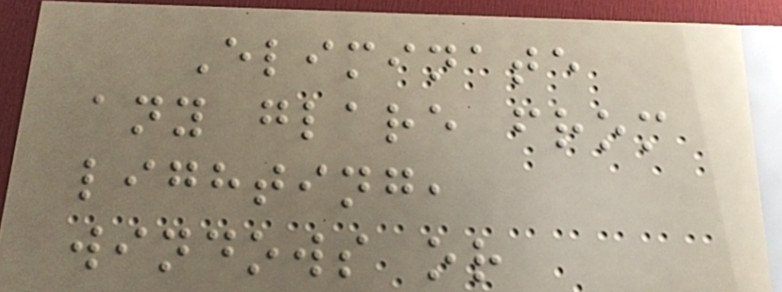Eliminate
any glare from
lighting,
windows or
